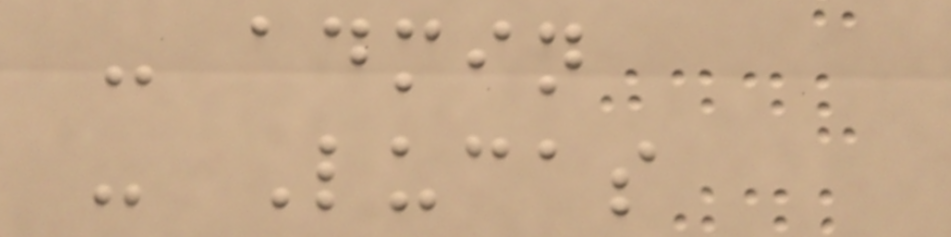- admin
- Lucas
